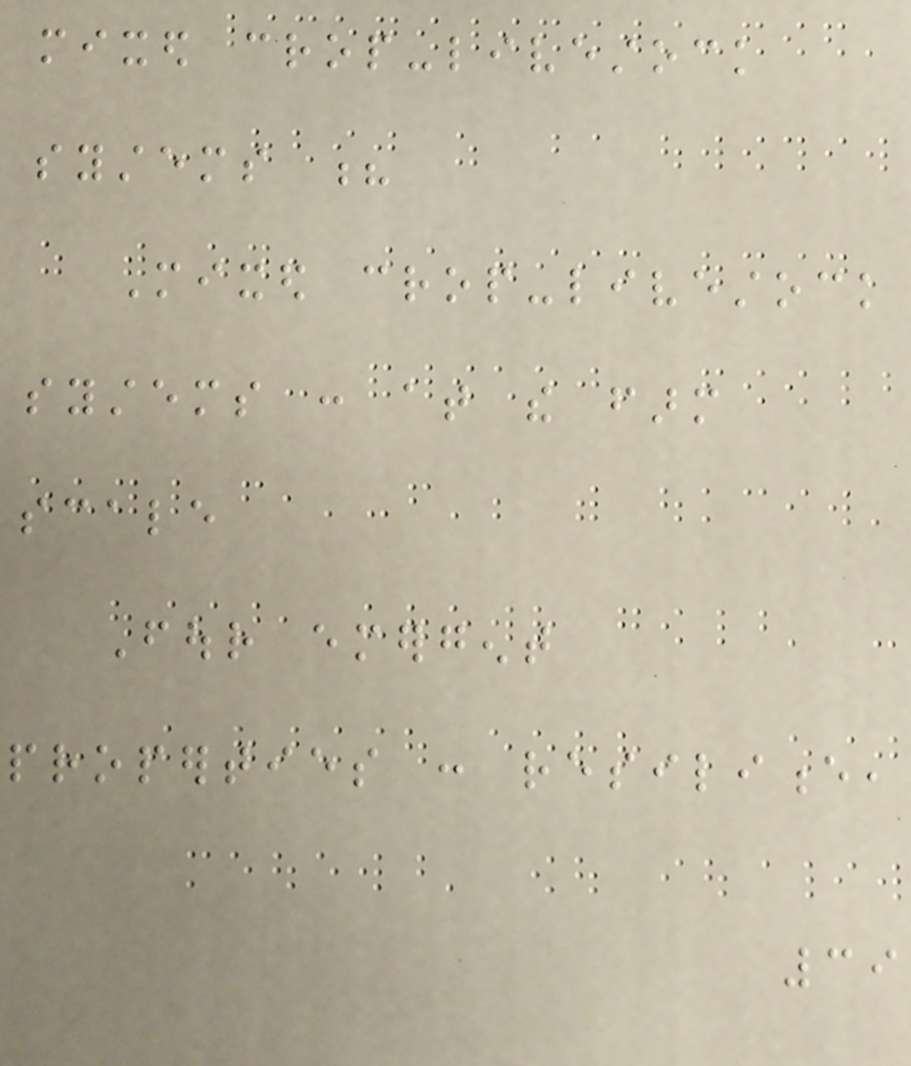mixed crop-livestock
systems ?
Mixed crop-livestock
systems : at the farm
scale
Four emergent
properties : resilience,
39
